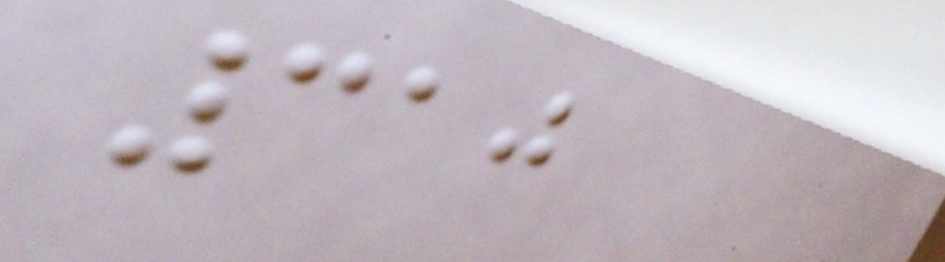310
